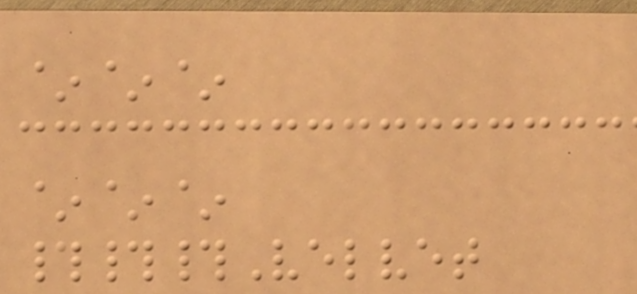~~~
~~~
###Velvet
